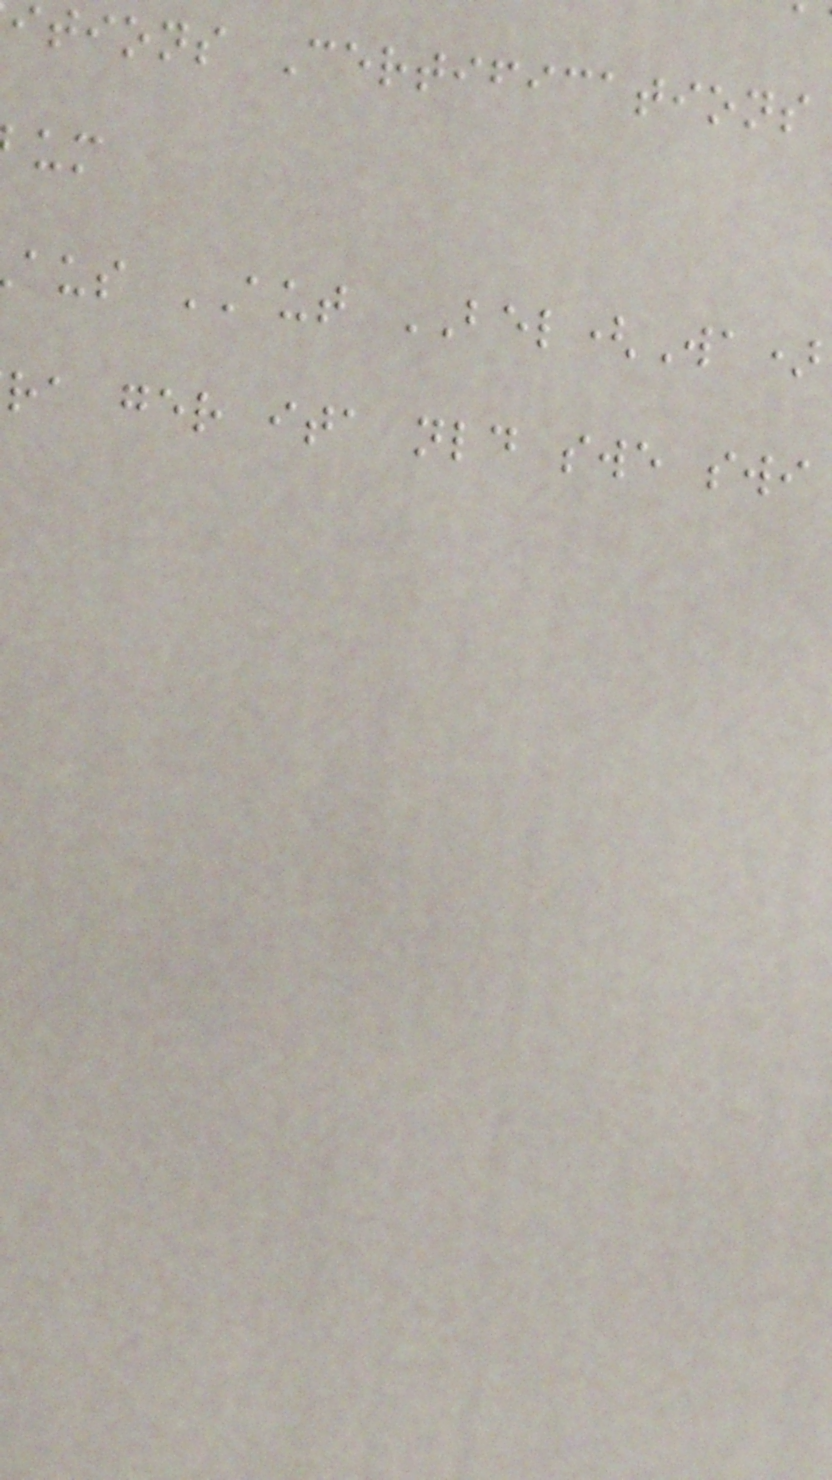itions Certifications
aus AUT BEL(Wa)
ra ger ita nld swe swi
